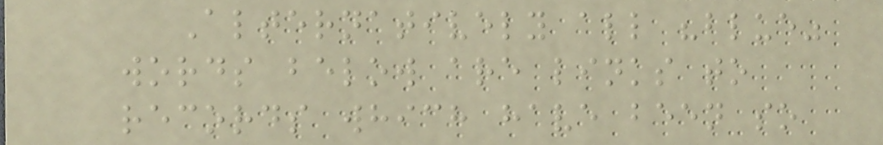Alternatively all "blue"
words below are links to
records which have been so
